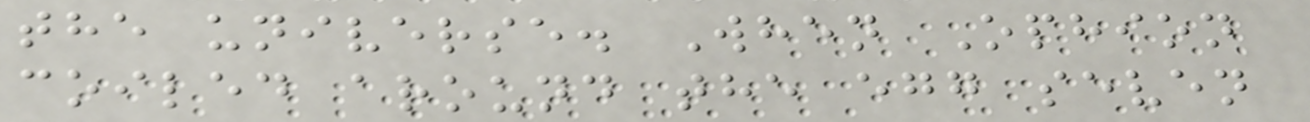the universe. When Ophion
coiled around the egg seven
